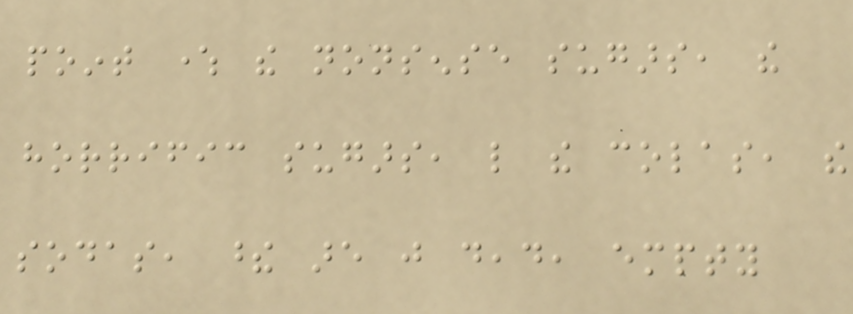point where the nonsense sugars, the
horrific sugars, like the colas, the
sodas, these are just dead, empty
